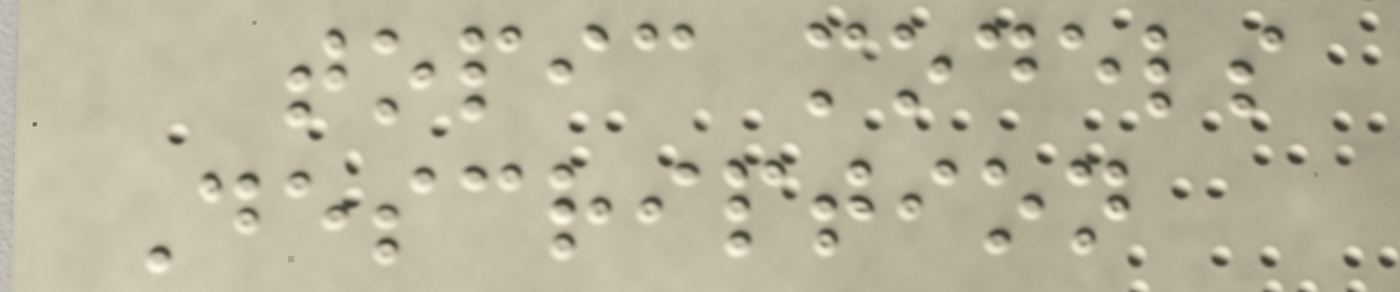topic models
Description
